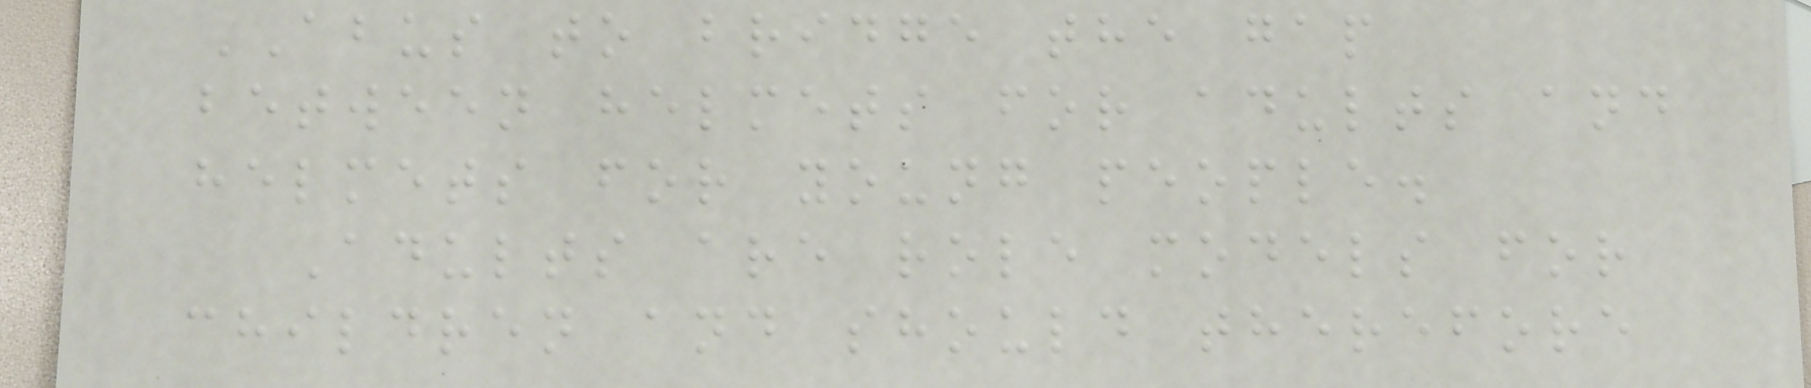ABUS to bridge the gap
between helmets for adults and
helmets for young people.
Adults are role models for
children and should therefore
